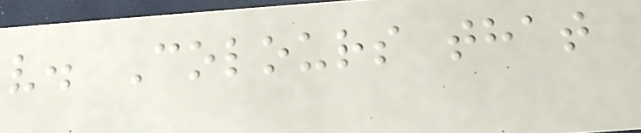v. Colours that
